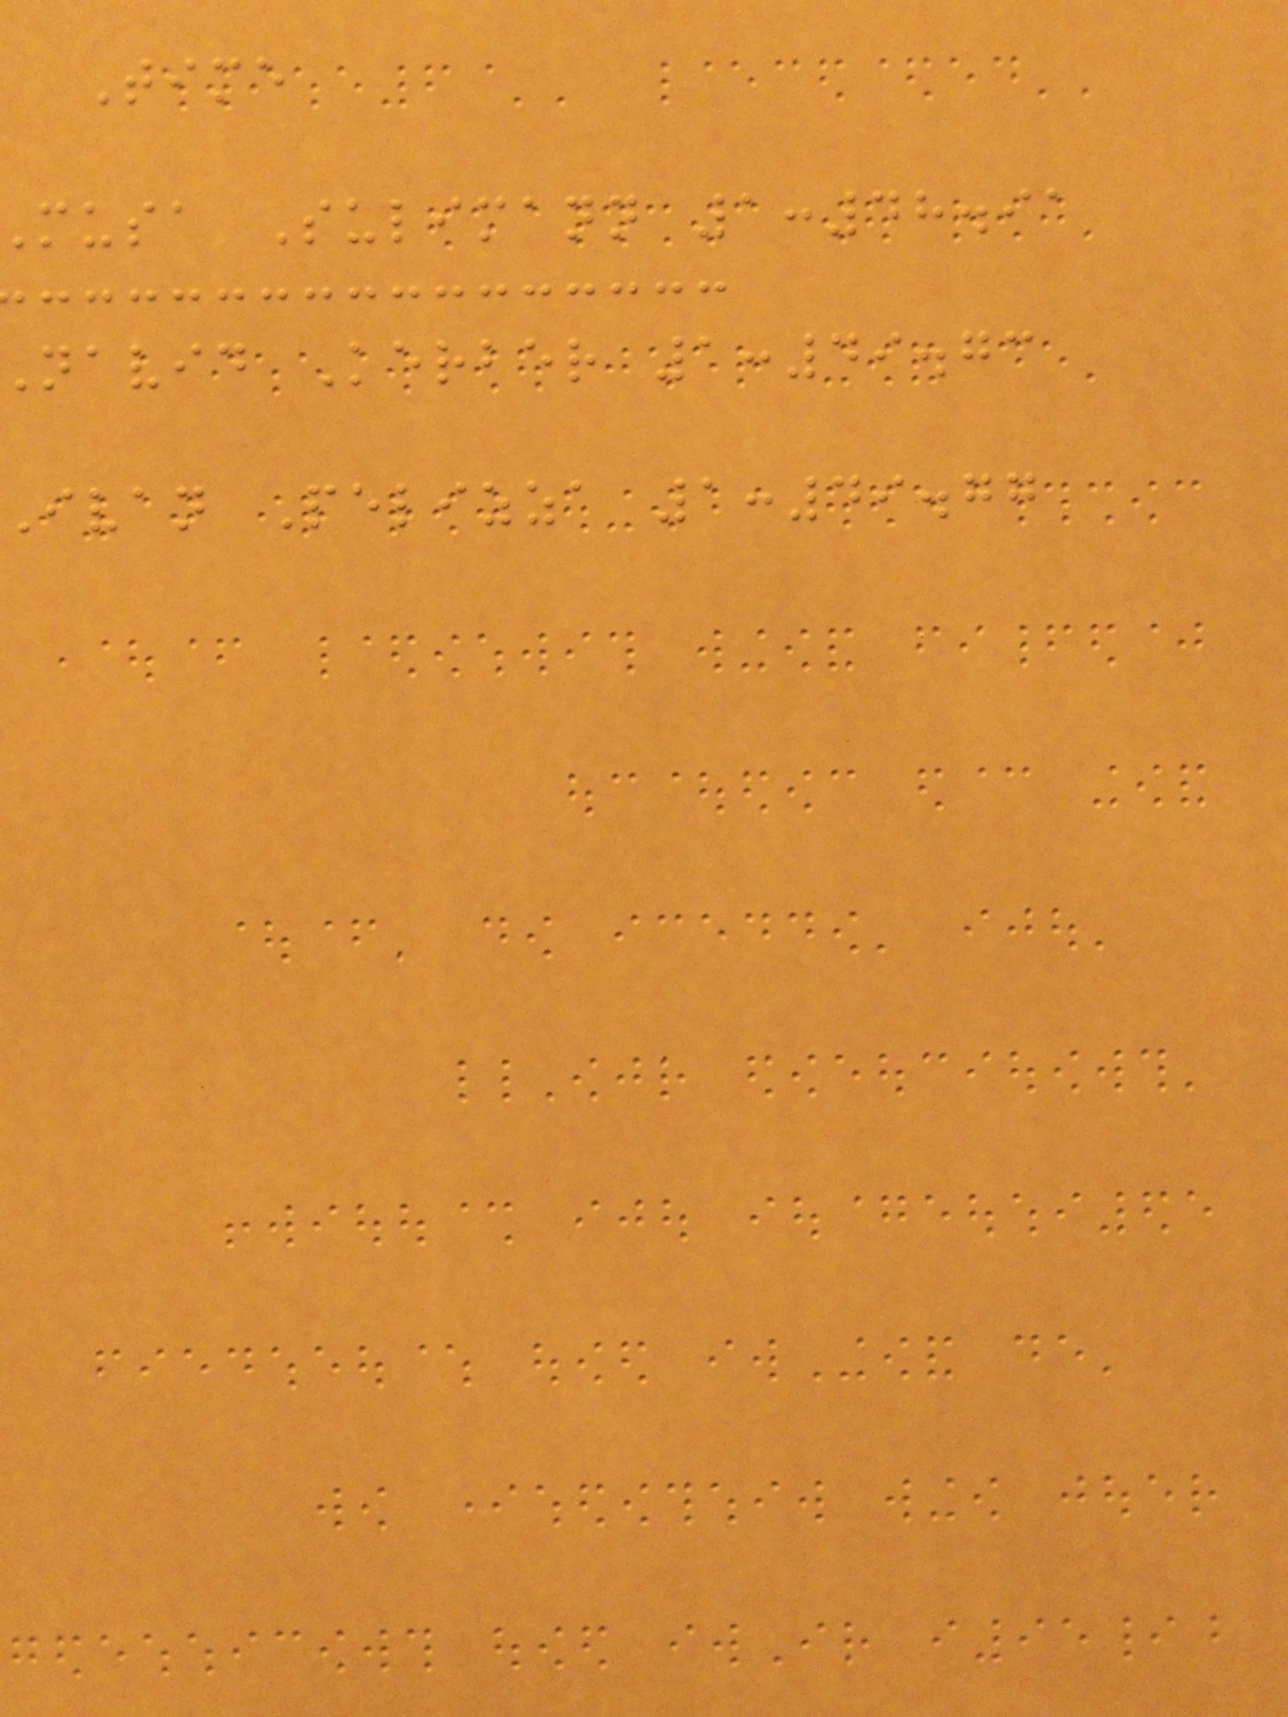Time
musa Sulimann 1:48.91
navid Kerber 1:49.73
ivan Pelizza 1:49.77
